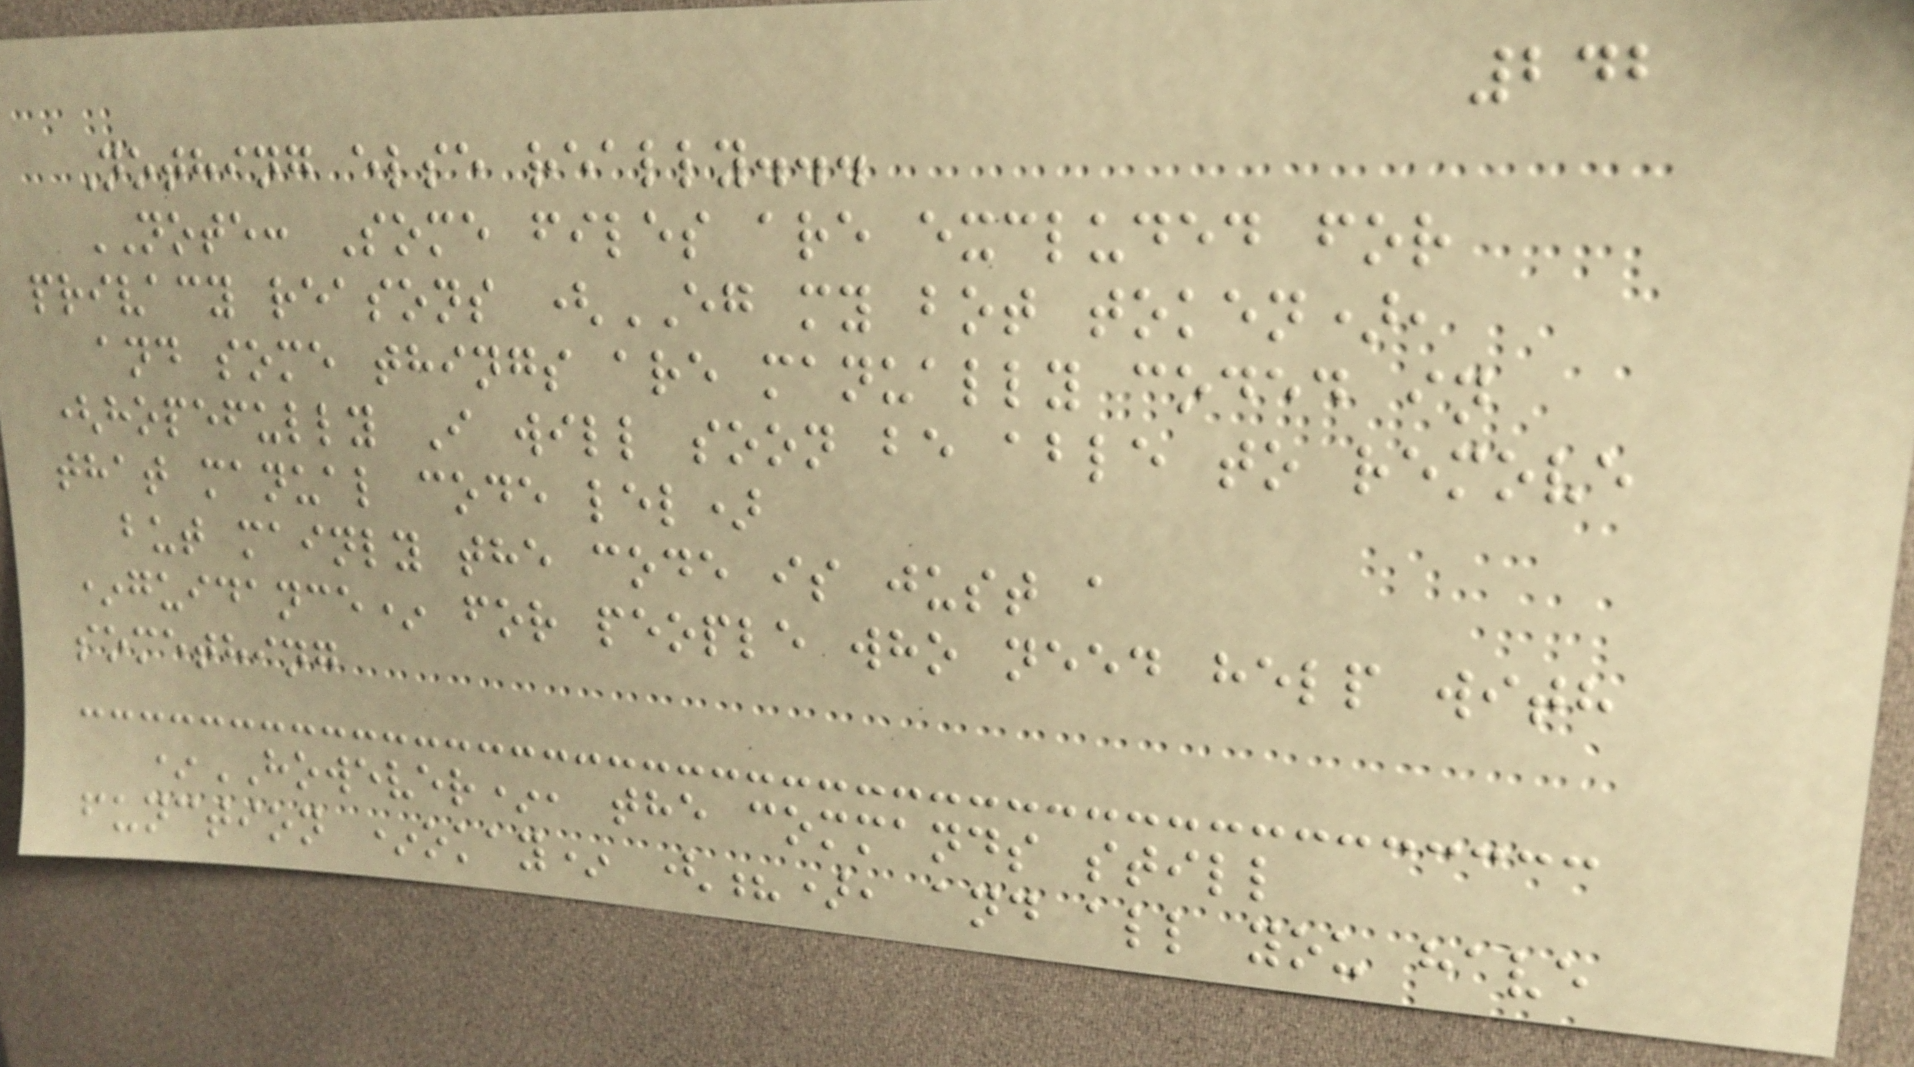242
Nothing else really...
NOTE: Some files are excluded for
privacy reasons (EG my bot token),
and some things are manually coded in
(hopefully I will soon be able to remove
that manual code lel)
but mainly the code is just a
*guidance* for people who need help with
something
*HOWEVER*, the commands still
function *okay* (?), and all you have
